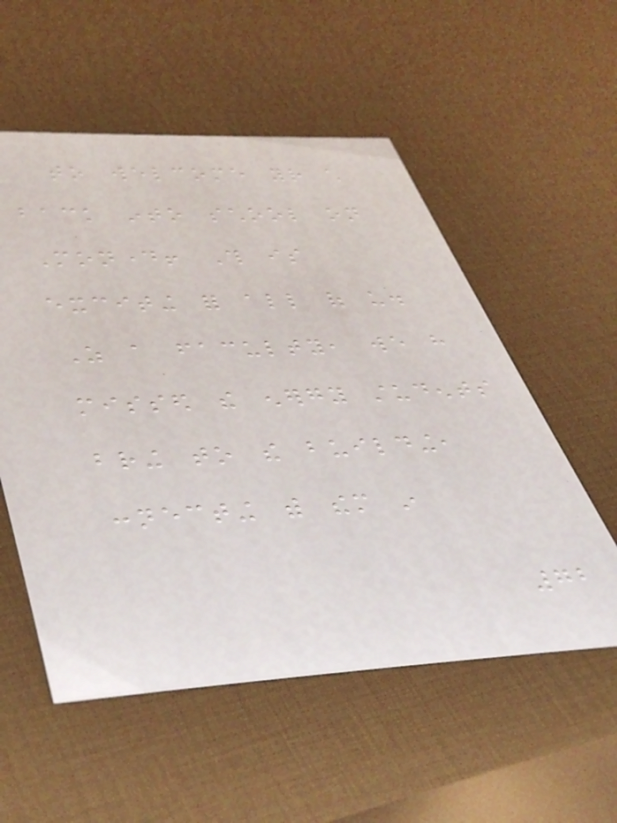to welcome your child
back into school on
Monday! This is
exciting for all of us.
As a faculty, we have
missed the energy students
bring to the building,
connecting with them in
72
